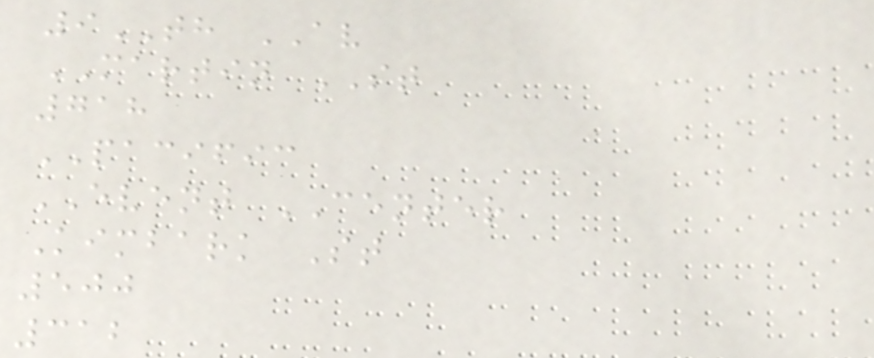9TH AV
MARTIN ST
718
PACIFIC
EVENT CENTER
Kimbark St
500
312
